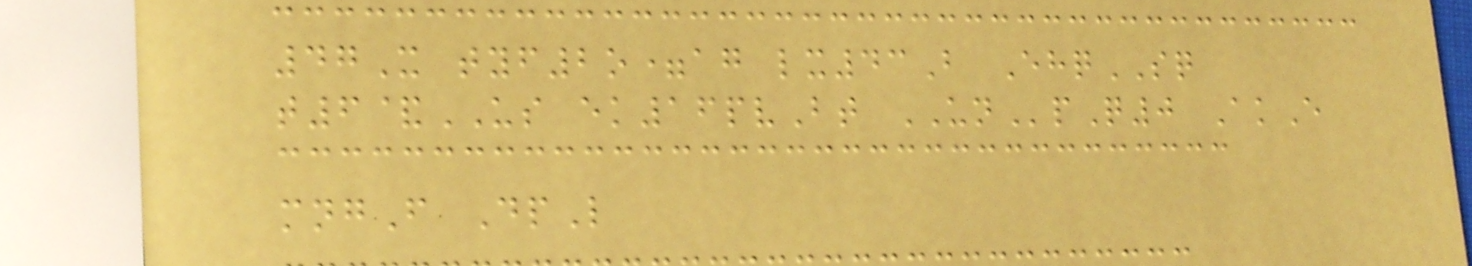47X tyf2o=ag lx43B EhqSQ
t6&US ek16pvBt UNpQ0 AkE
mngF DpL
